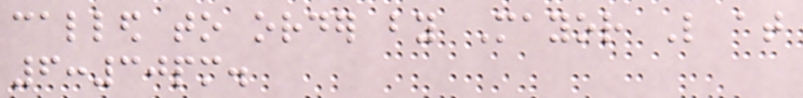called to order by Mayor Like at
6:30pm.
